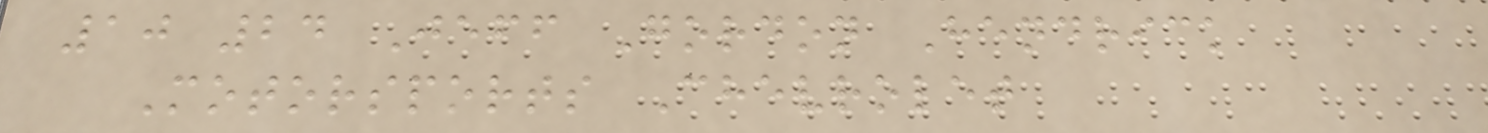10 24 Jeff Gordon Hendrick
Motorsports Chevrolet
